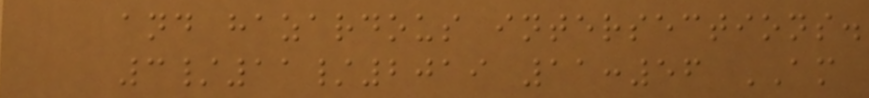and hazardous intersections.
3/11/2019 11:56 AM
